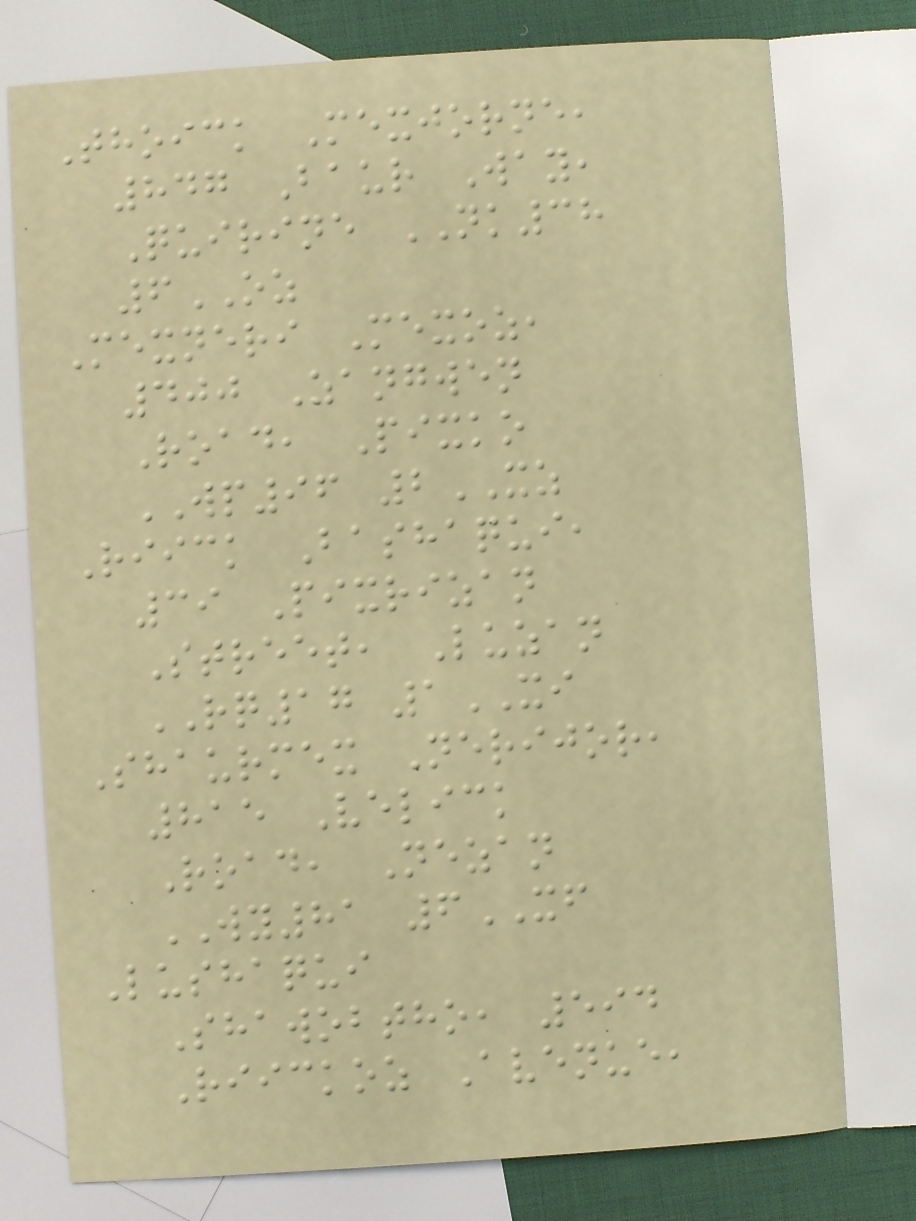Thoick Mexjorne,
847 Baur Way,
Quirine NK38
6OZ
Mexneri Mexoz,
400 Zangwen
Road, Pixko
WP96 2XZ
Riick Bashaqui,
39 Pixrizan
Street, Luzan
RQ17 1XI
Shaurmex Nerijor,
815 Velick
Road, Nezan
WY81 6XF
Lushaqui
Shawobtho, 594
Riickoz Avenue,
